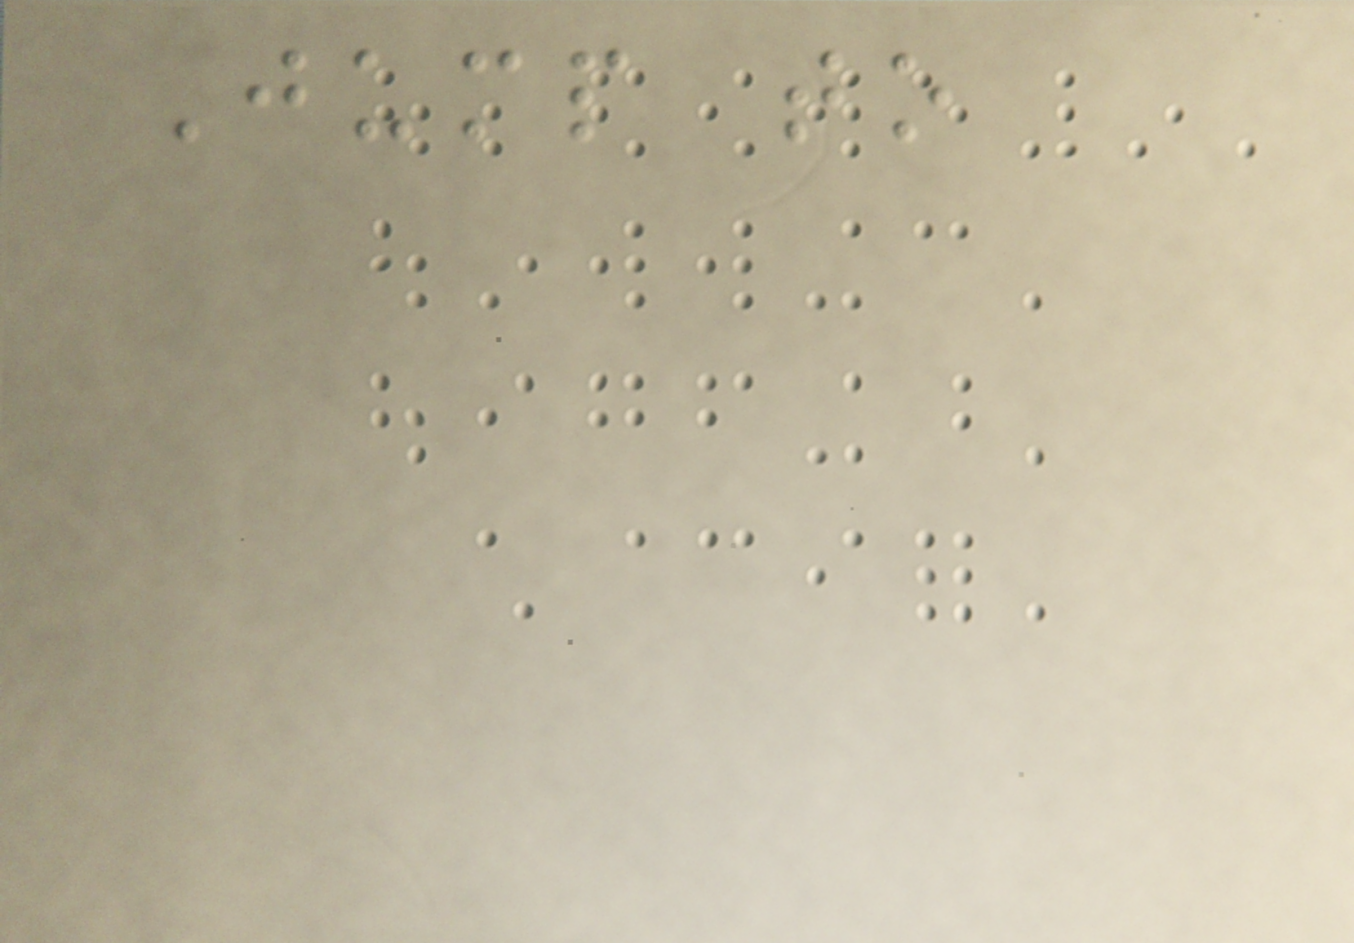Jump to
